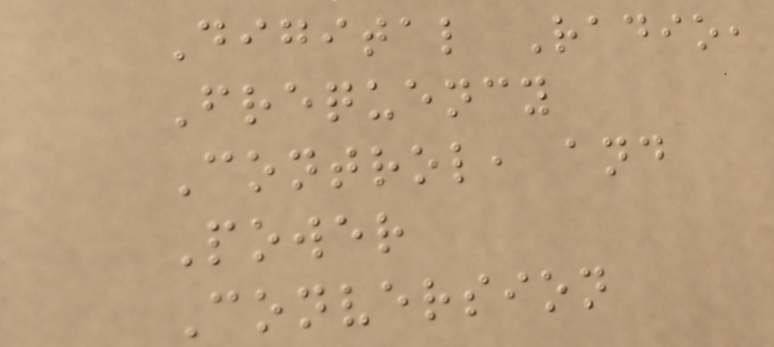Digital Radio,
Frequency
Control, and
Power
Conversion
